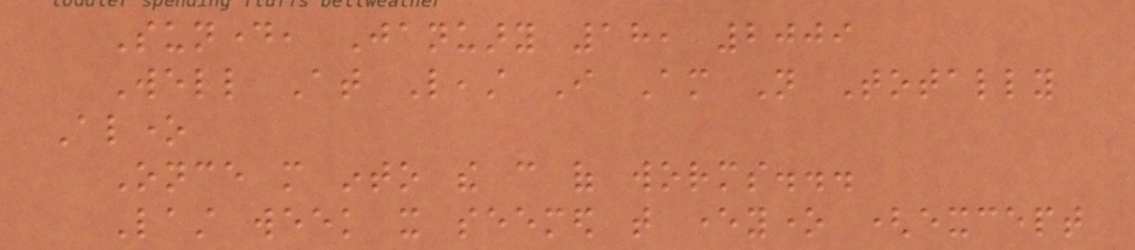Sunday, January 18, 2009
Well At Least I Am Not Totally
Alone
Once more into the can of worms...
Last week it seemed that everyone (except
